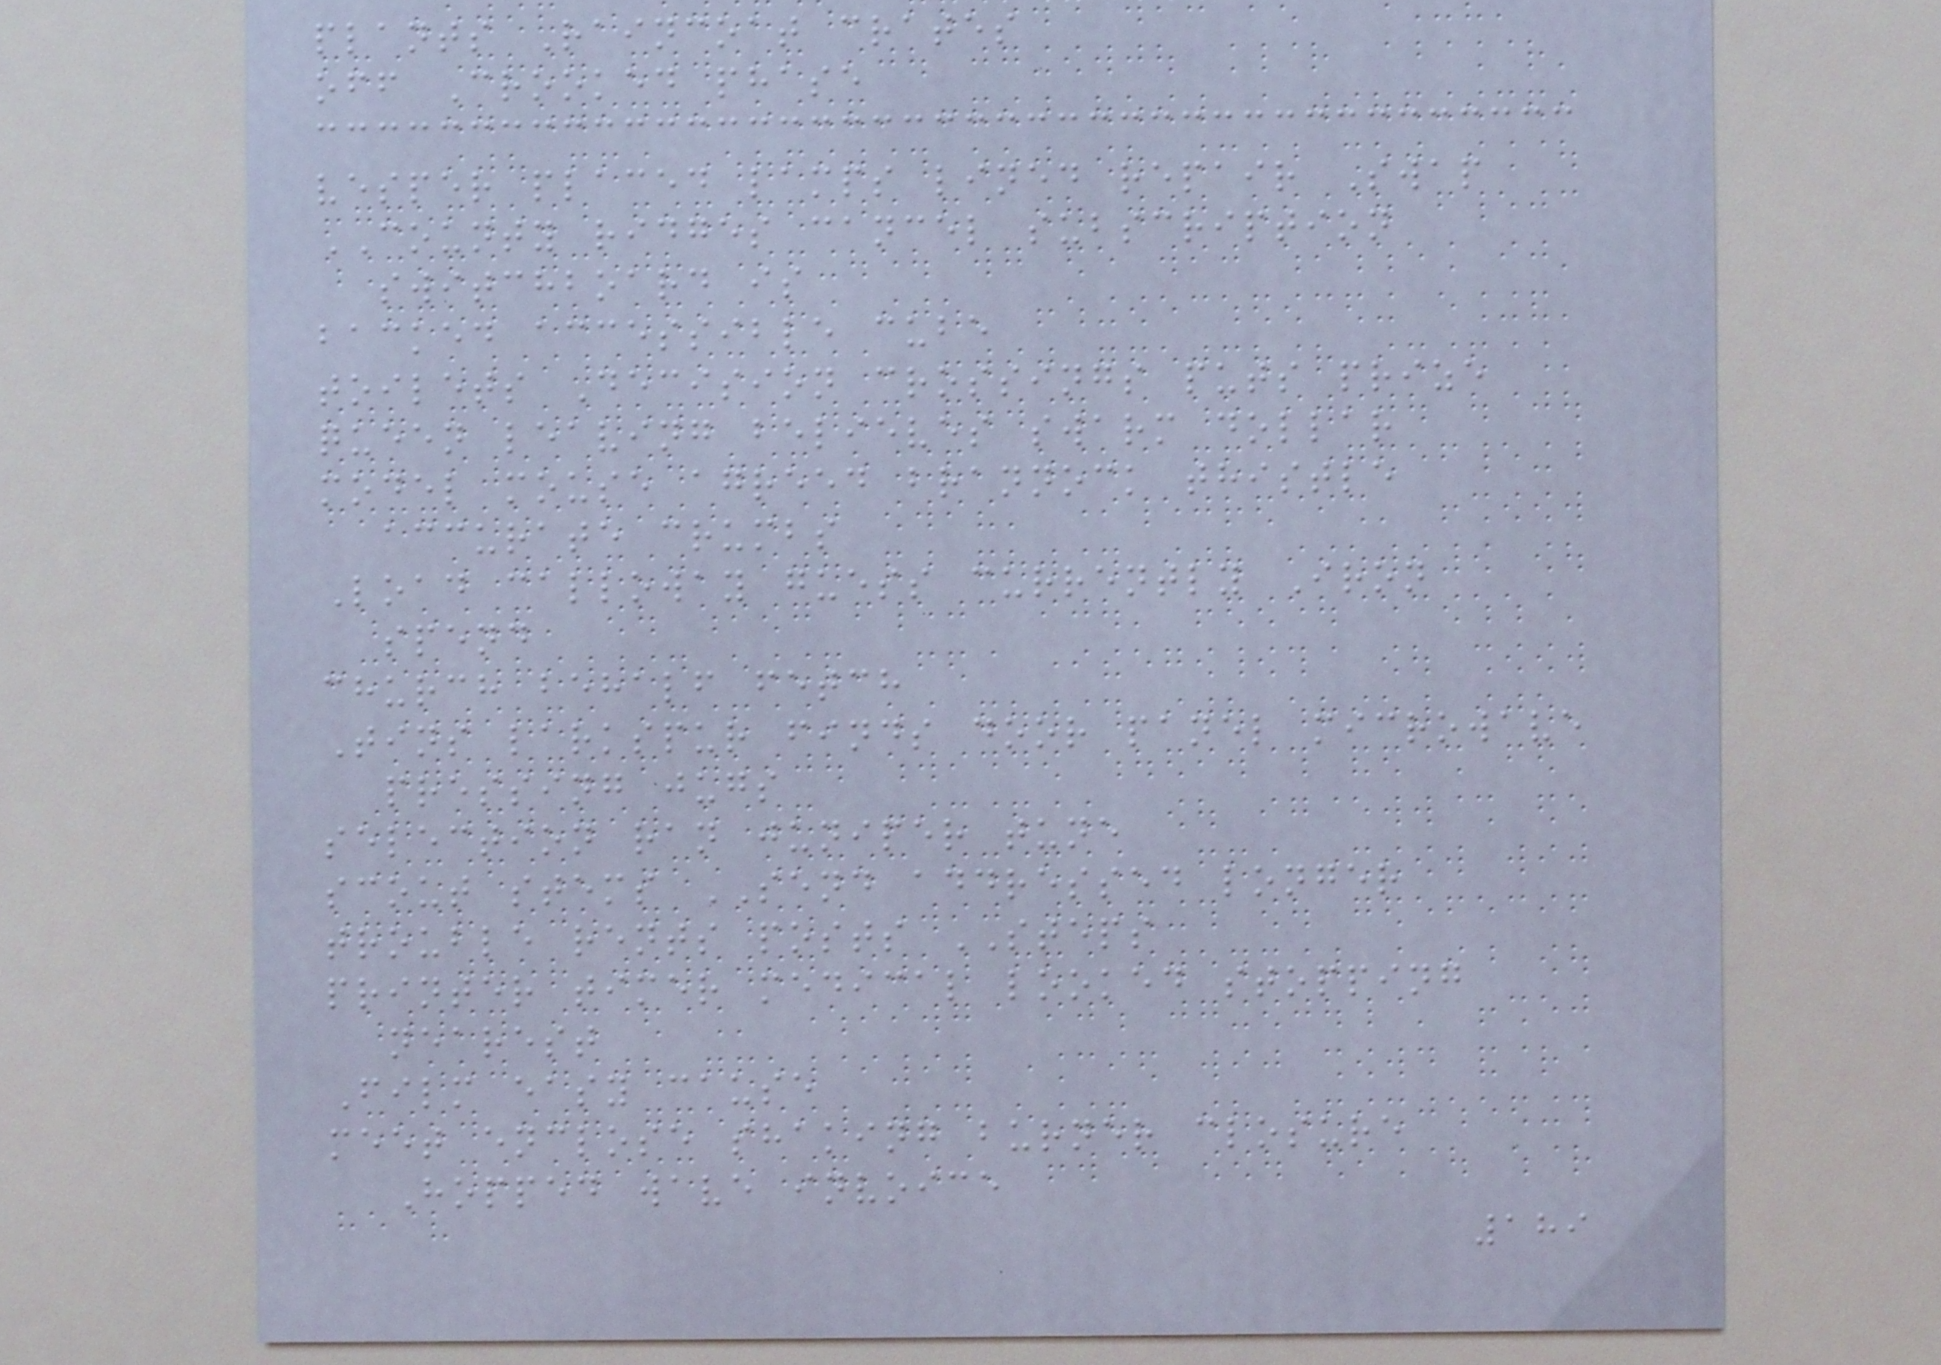plants Raincoat crates
off Crooked phase
vesper placed lamps lined repair Swap
COUNTY ridges cancel subscription
switchboard is
backed accessible cube
toilets Decision crossings puts prize
queen leaving believes swarm dollar
model mouse agreed brannock thistle
accurate crumbs
Load calloway guess currently Iron
spend
church behalf fetch
Tins larkspur finds door panel microwave
pressing jugs
selection ran juniper tune
scout stems SEND addressed longer
trouble rents posts STEPS
printer timer medical looked stopping
nearest
Film easy cause
meet enclose shaking burner closure
Hopped wave invoice
189
